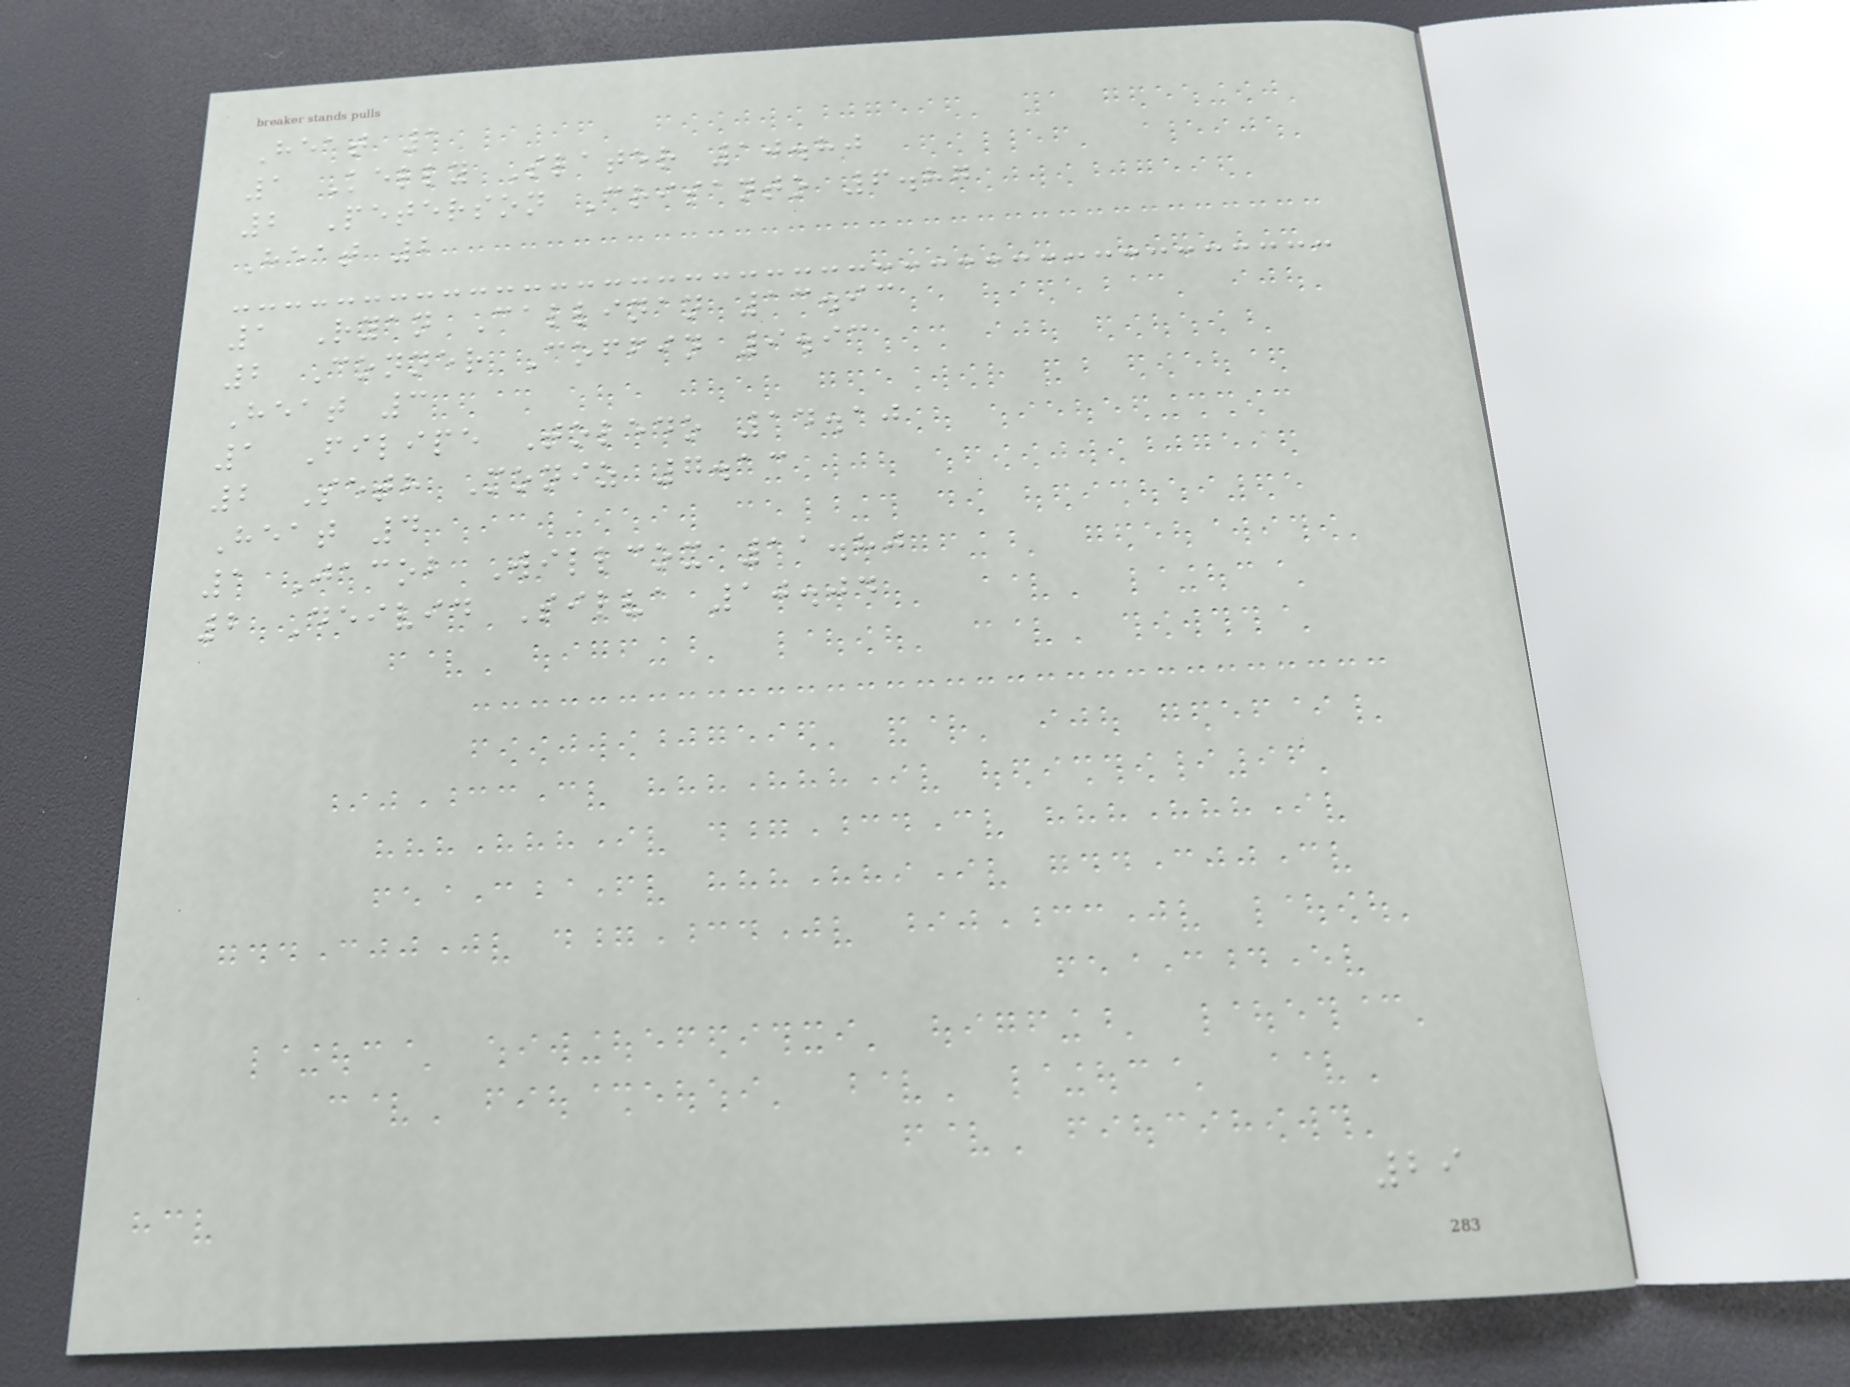Heat 1
1 Kelly Slater 10.80
2 Peterson Crisanto 6.87
Heat 2
1 Ryan Callinan 13.93
2 Conner Coffin 9.93
Heat 3
1 Filipe Toledo 14.10
2 Seth Moniz 7.13
Heat 4
1 Jacob Willcox 11.80
2 Deivid Silva 10.04
29
